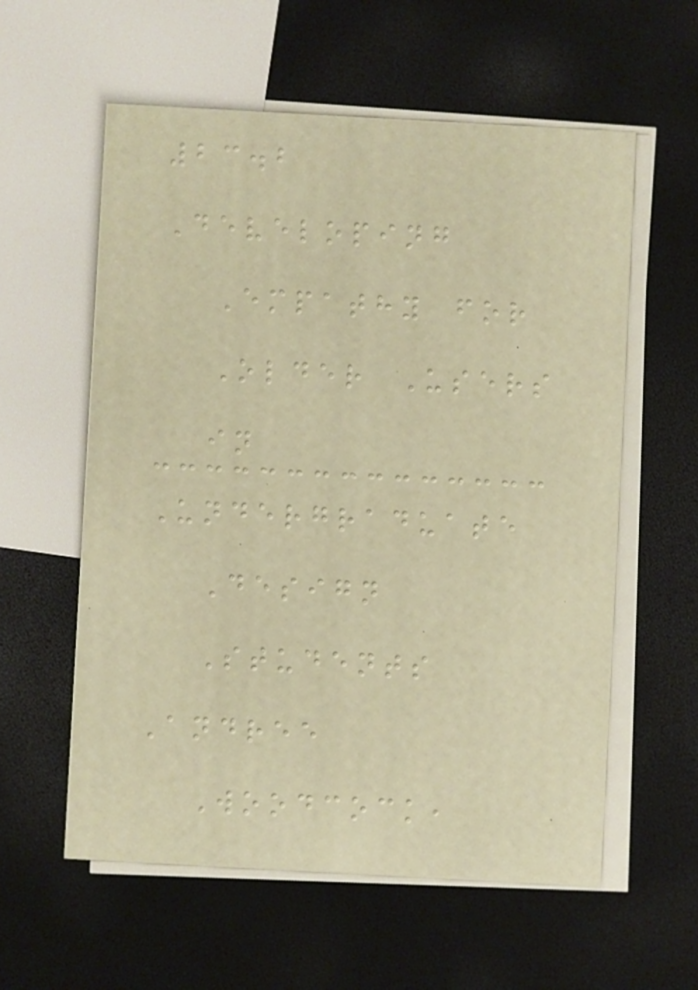23.2
Developing
Empathy for
Older Users
in
Undergraduate
Design
Students
Andree
Woodcock,
